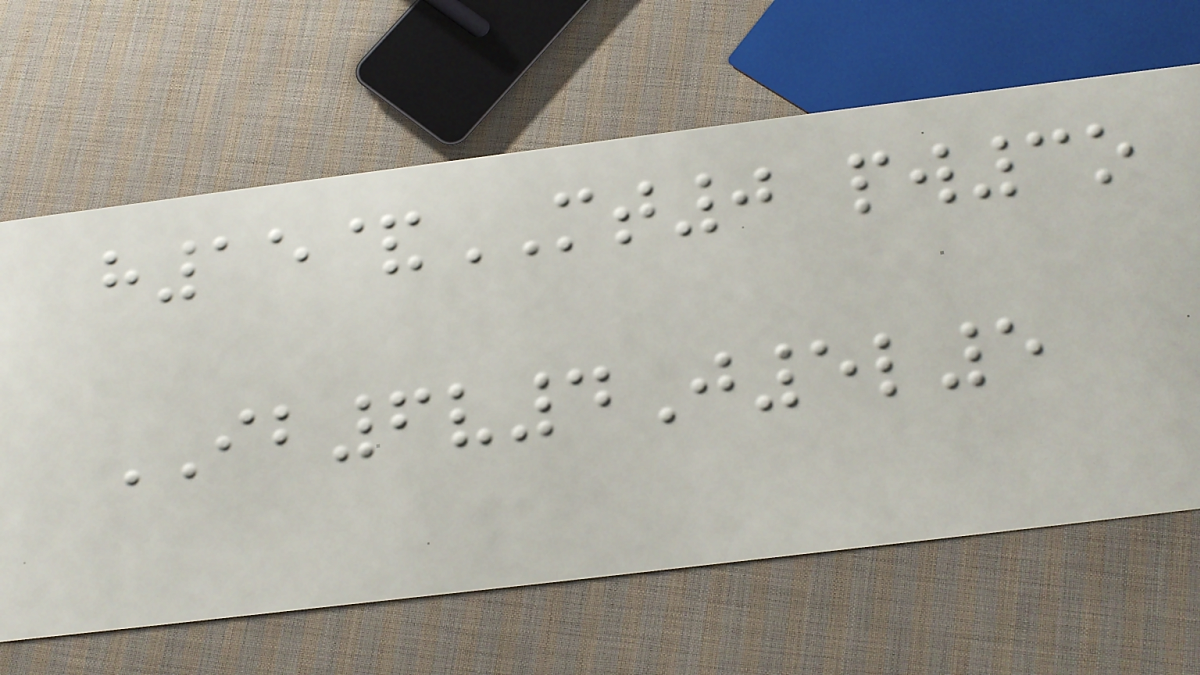h15&MT0 pw3o
IB6v4J5l5
